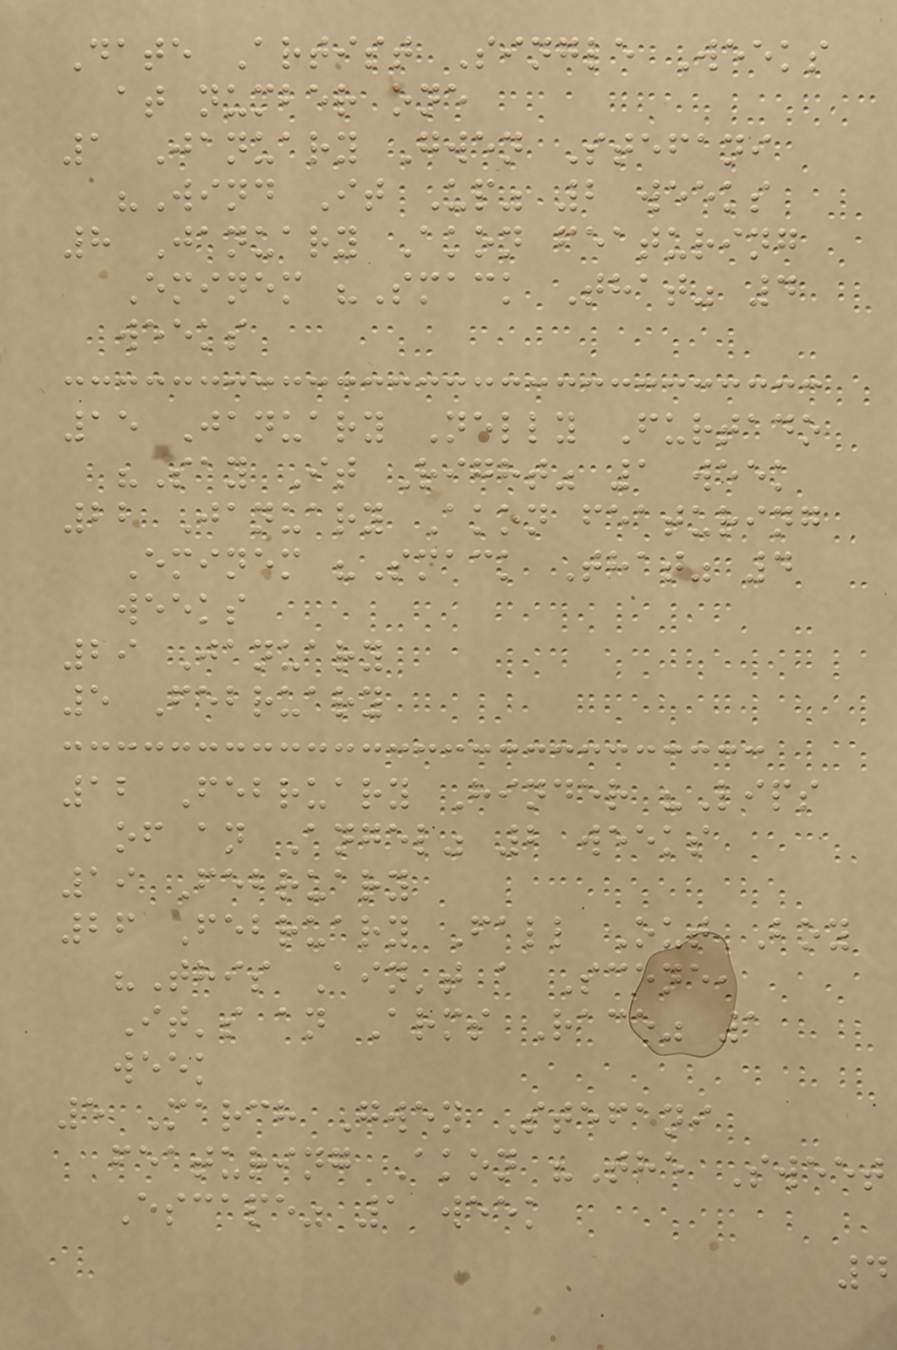Date Artist Single Weeks
at number one
1 January Gwen Stefani
"Wind It Up" 2 weeks
8 January Akon featuring
Eminem "Smack That" 4
weeks
15 January Nelly Furtado
"Say It Right" 1 week
22 January Akon featuring
Eminem "Smack That" 4
weeks
29 January
5 February
12 February Hinder "Lips
of an Angel" 2 weeks
19 February
26 February Fall Out Boy
"This Ain't a Scene,
It's an Arms Race" 1
week
5 March Gwen Stefani
featuring Akon "The Sweet
Escape" 1 week
4
